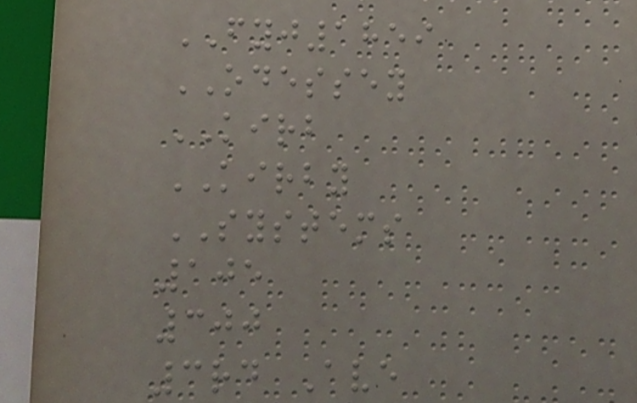FYJ1859
ODESSEY
KIRB
KIRBY
SYSTEMS
105
300
3rd Ave
